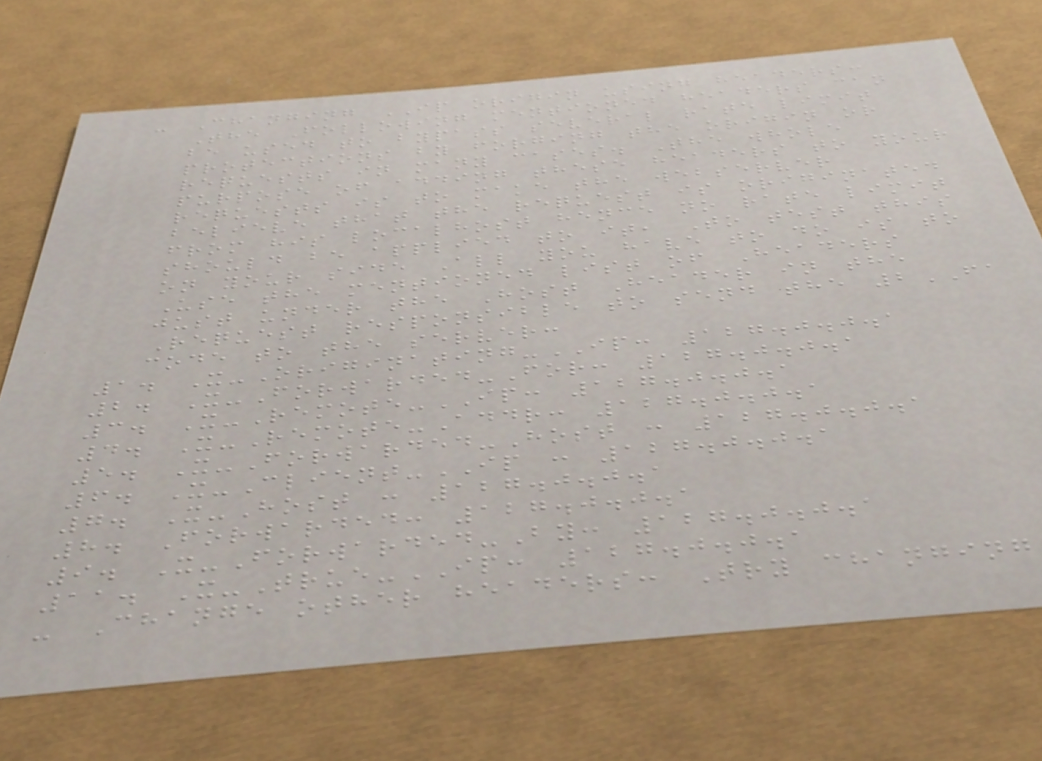- Changing IP origin using headers:
The Following mentioned headers can
be used to bypass several rate limit
protections by forging the origin or
requests in many cases. The whole
purpose of adding these headers to your
requests is to make the webserver
believe that the request is originated
from his localhost hence no rate limit
should be applied to it, To test this
on your side All you have to do is to
Use the mentioned list of Headers
just under the Host Header in the
Request responsible to send the 2FA
code to the server:
1. X-Originating-IP: 127.0.0.1
2. X-Forwarded-For: 127.0.0.1
3. X-Remote-IP: 127.0.0.1
4. X-Remote-Addr: 127.0.0.1
5. X-Forwarded-Host : 127.0.0.1
6. X-Client-IP : 127.0.0.1
7. X-Host : 127.0.0.1
8. Forwarded: 127.0.0.1
9. X-Forwarded-By: 127.0.0.1
11. X-True-IP: 127.0.0.1
- Change other headers: Try changing
